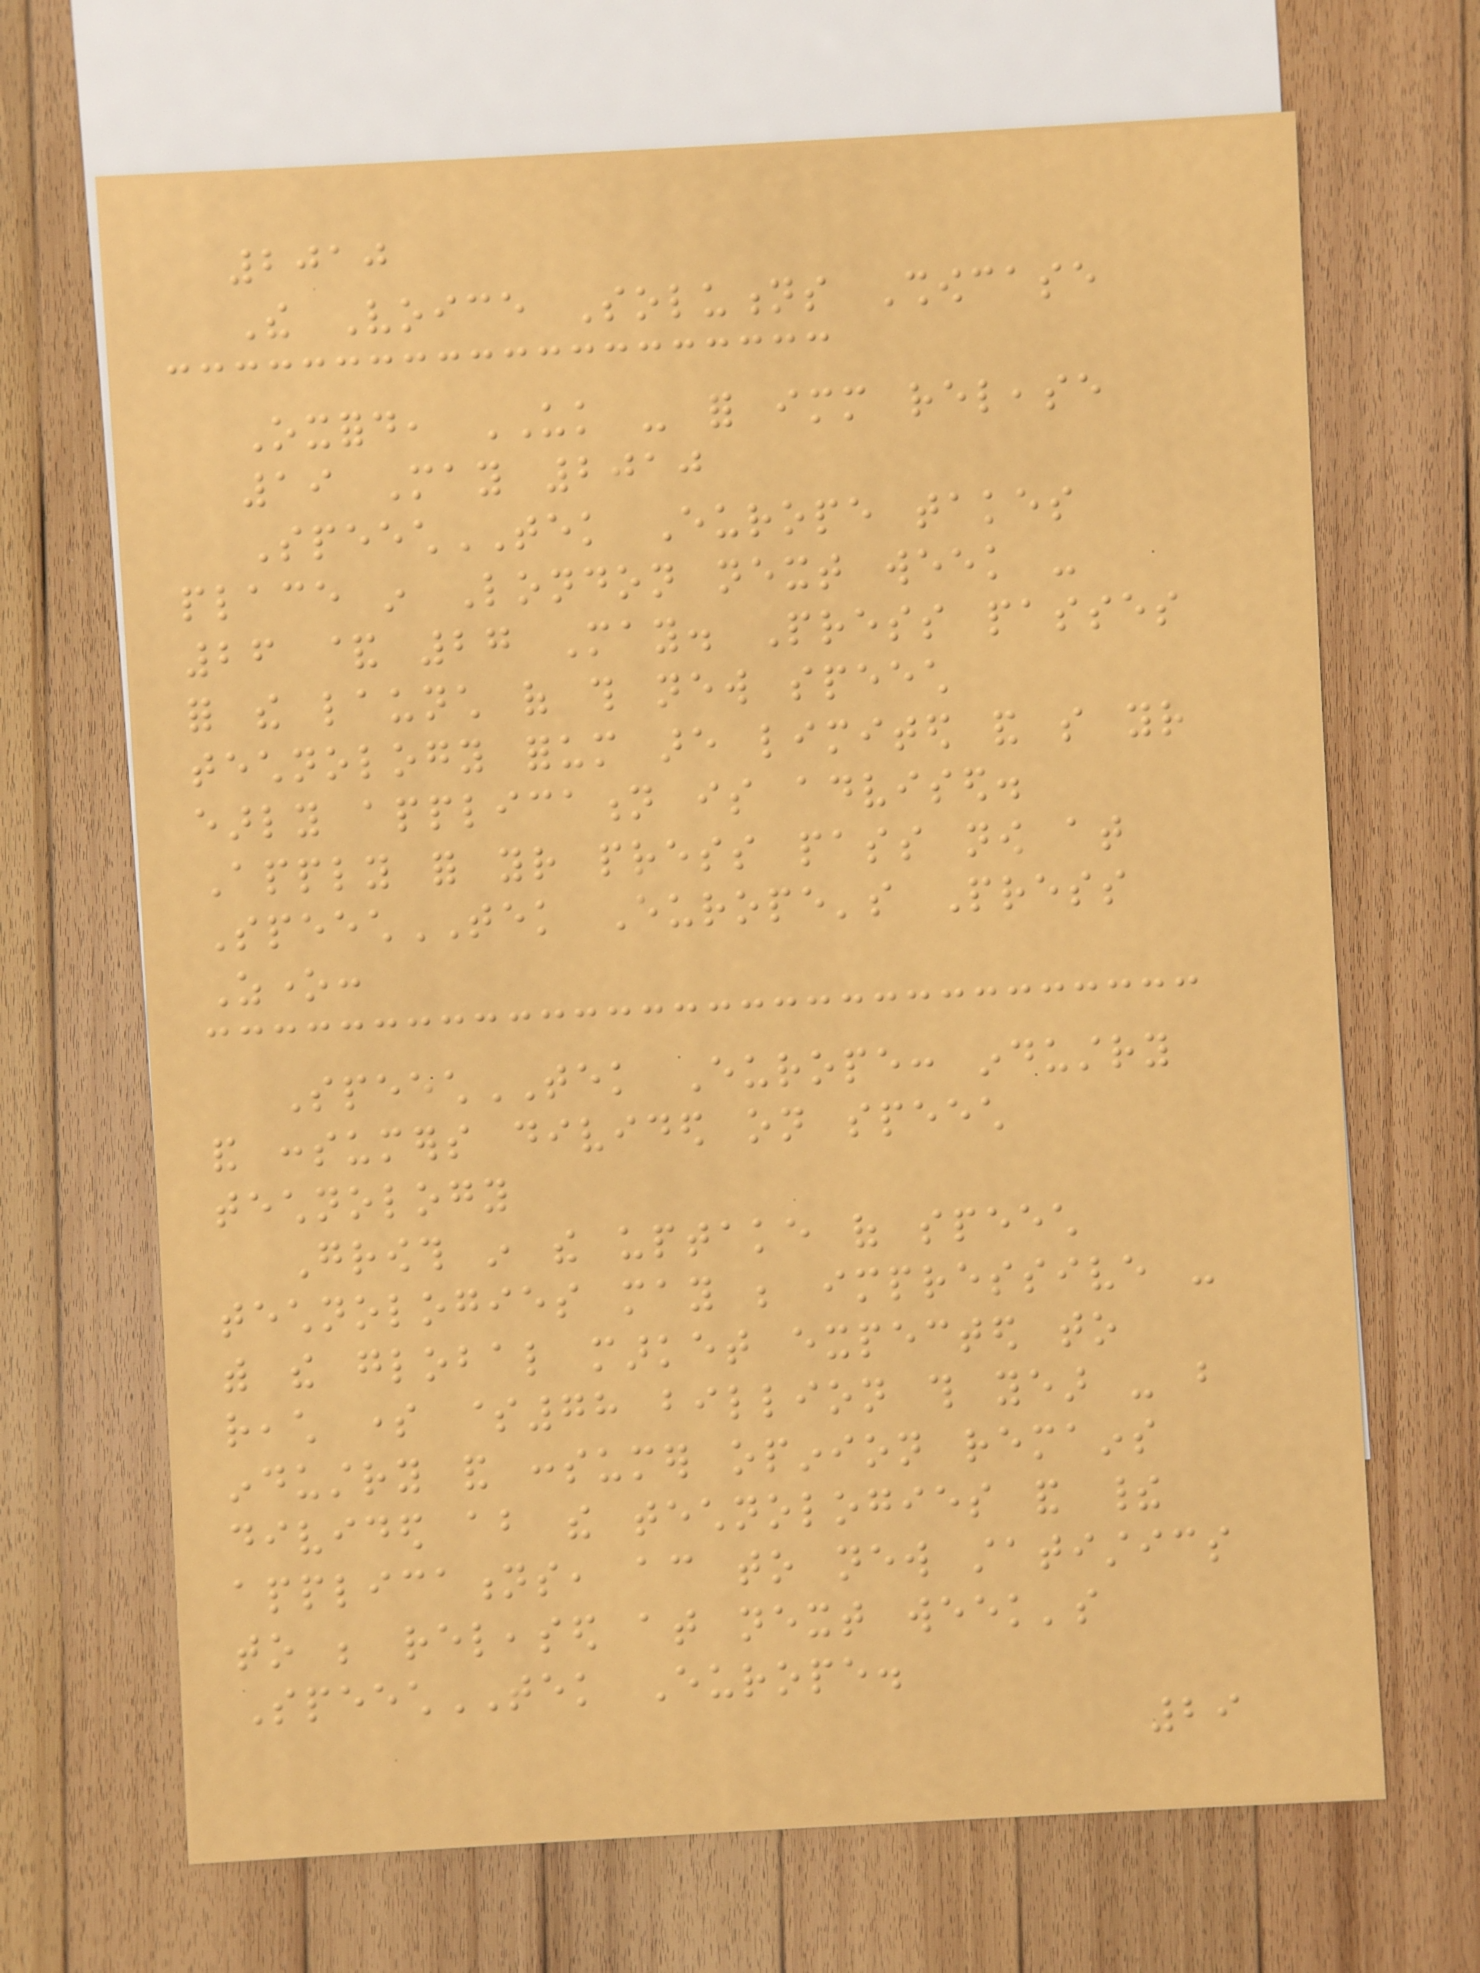2010
The Voice Solutions Showcase
Oxford, UK - for immediate release
19 May 2010
SpeechTEK Europe takes
place in London next week -
26 & 27 May. Press passes
for the launch of this new speech
technology forum are limited and so your
early application is advised.
Apply for your press pass now at
SpeechTEK Europe's Press
Zone:
SpeechTEK Europe: industry
and consumers divided on speech
technology
Growth in the uptake of speech
technologies may be impressive -
with the global market expected to
reach some $78 billion this year - but
industry and consumer opinion remains
divided about the technologies and their
applications, according to new statistics
to be released at next week's
SpeechTEK Europe.
29
